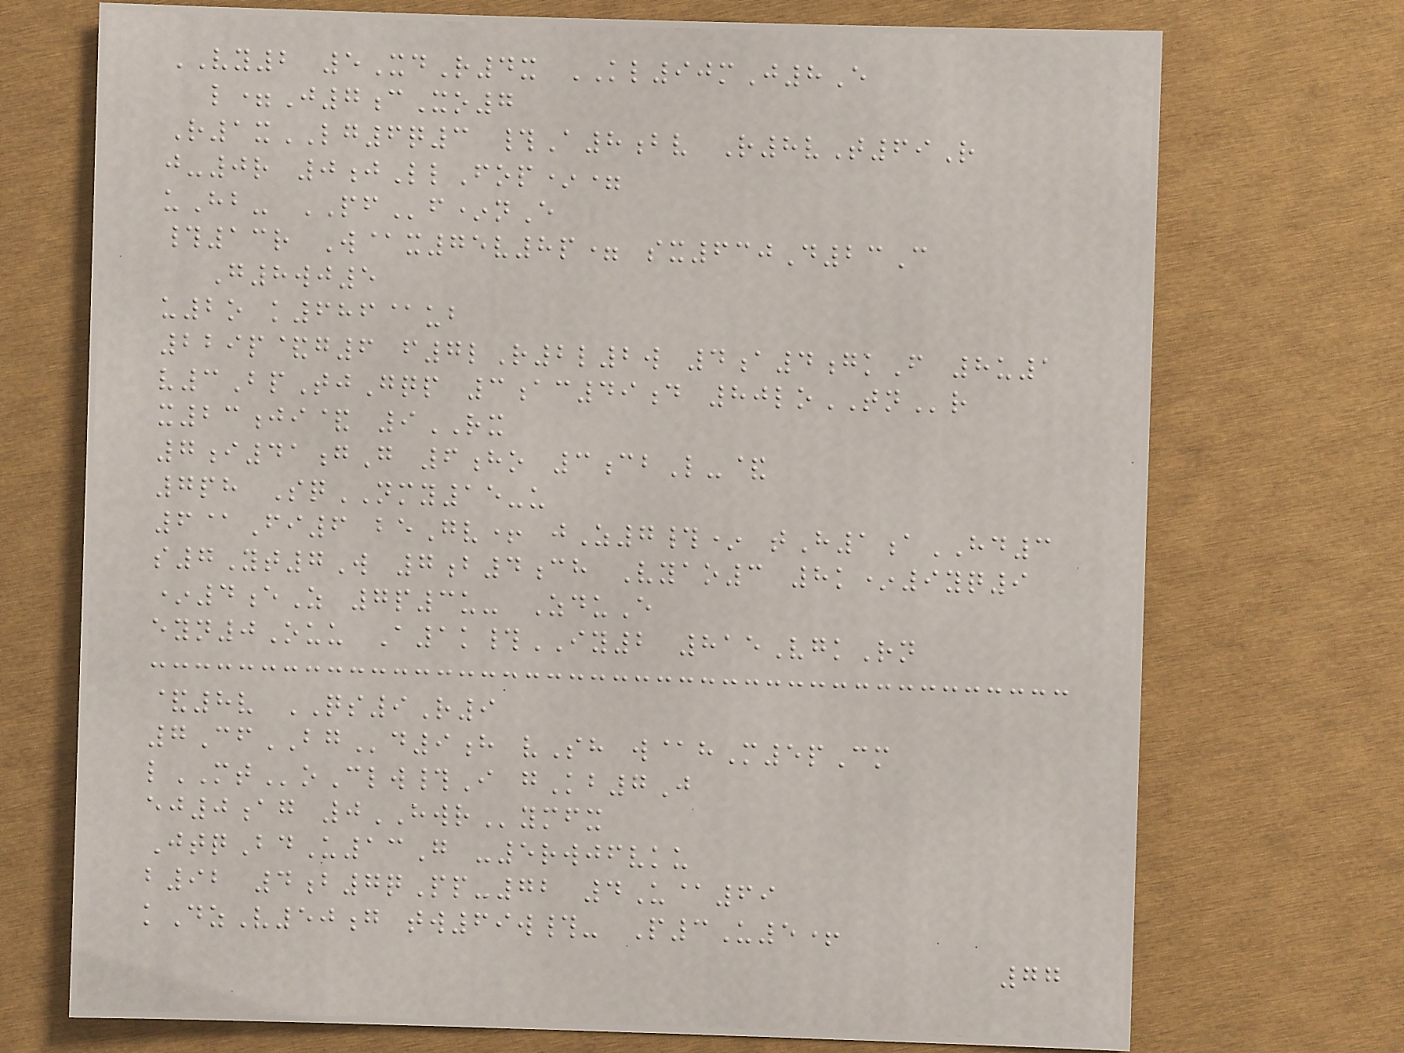VY2 5XdR4x KL90mJ8E
l=J7cXo7
R1xLG6q3 #A8bv R8vT69R
j-0r 0jLlFop*=
uHb- PFf*nE
#13r W@x75v8p= sx630D23C
G8wj5
u2o k686@ub
229p&g6 f7lR2l2w 4a4gkF 8u1
v3BpTjGqp 3ac49d 80loTNr
x23ji& 9RX
7i41gG 6ho 3cbL-&
7ph SqNMY15-u
6@Fi6 beGv+ jZ7#* tH1aHD3
s7Yt7W 7b4ch Vyao3 8k*9yq9
*4eZ 7p3u- ZduE
eyn0Ouu A1k#IY2 815VgkRn
&8v QS9R9
7CfBGd9h vSh w@hM5pCm
lMToClw#I gKb7J
ej0ag 0HWRymfx
JtqBdU13G -5rwjfvku
b92 4b7qPp-72 4U@69
kDzV50g tw69w#- P3U5+
77
